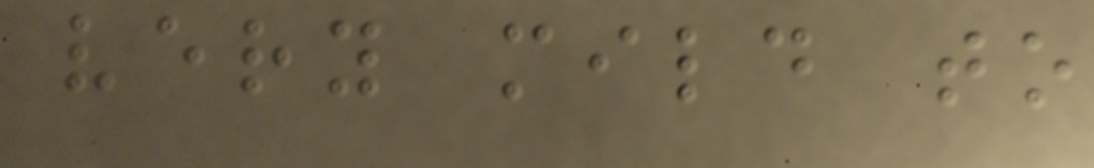very mild to
